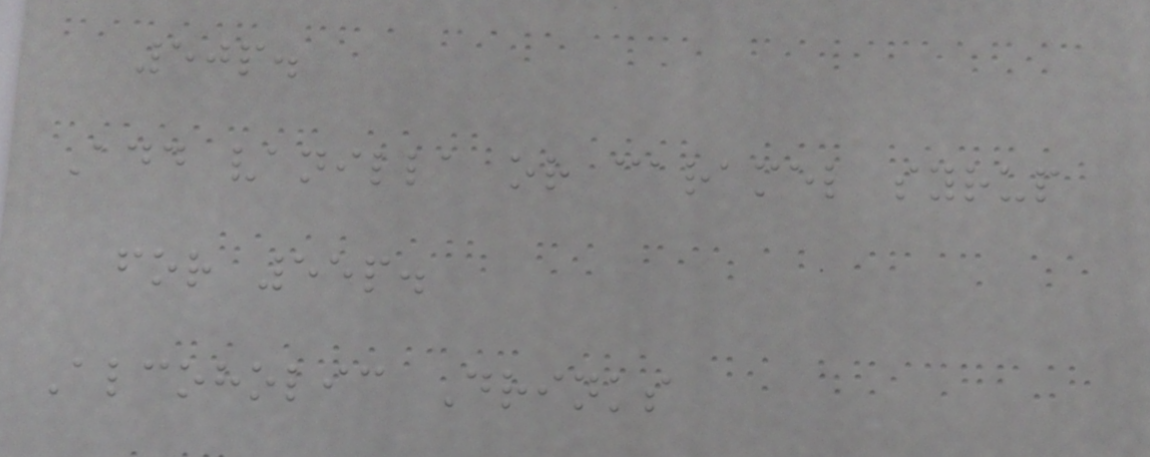50p.
Add vanilla or caramel syrup
for 55p.
Alcoholic Drinks
